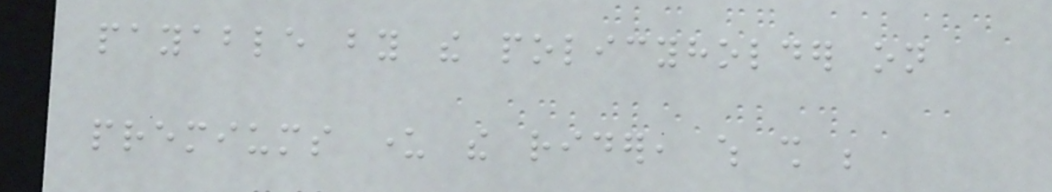payable by the policyholder on
premiums under the rider, which shall be
